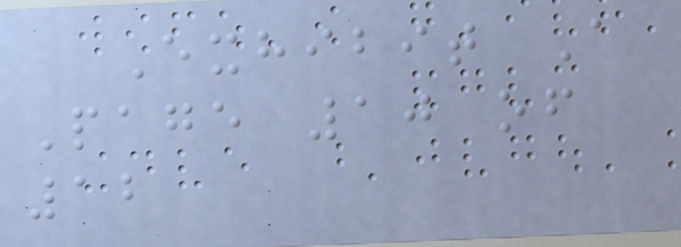Exhibit A
Page 10 of
12
